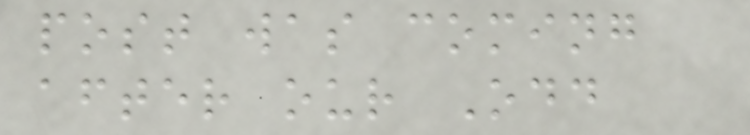post was coming
after our Odd
